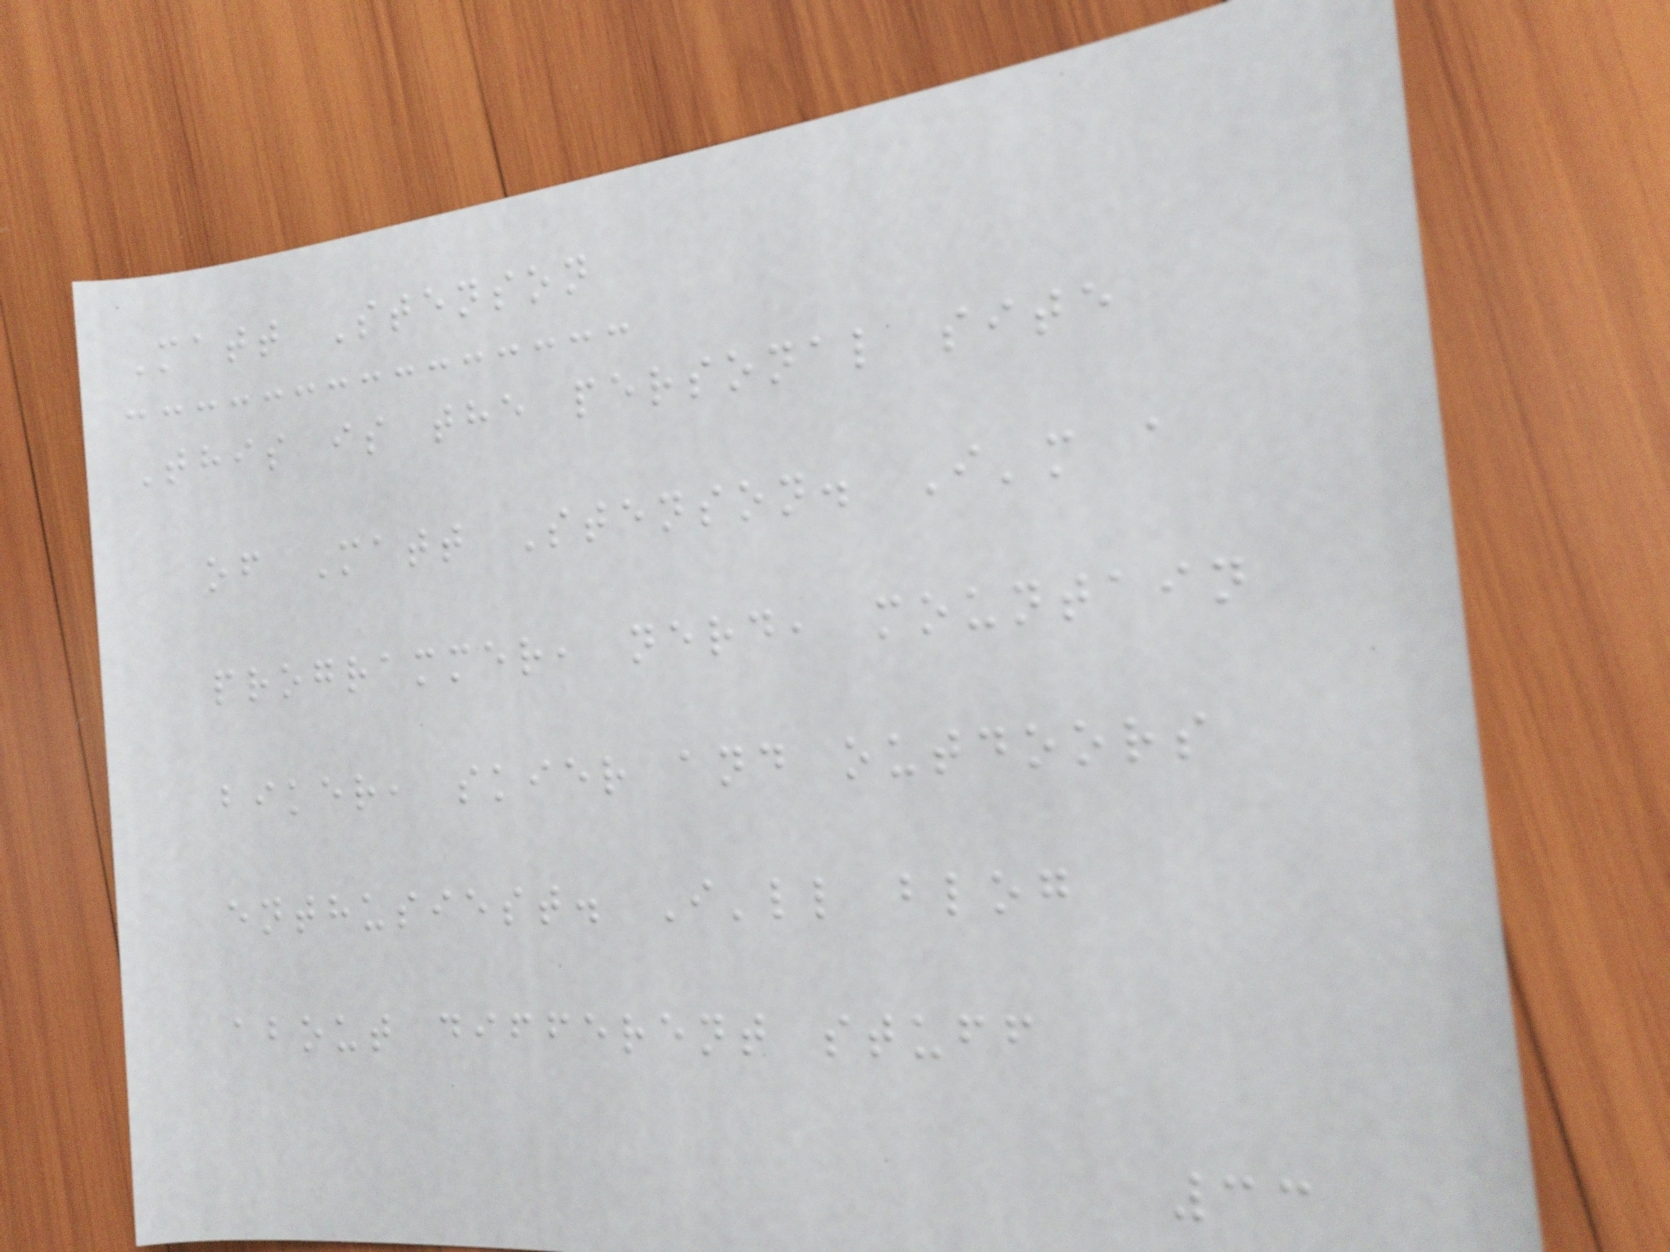Matt Stenson
This is the personal site
of Matt Stenson. I'm a
programmer, nerd, mountain
biker, skier and outdoors
enthusiest. I'll blog
about different stuff
33
